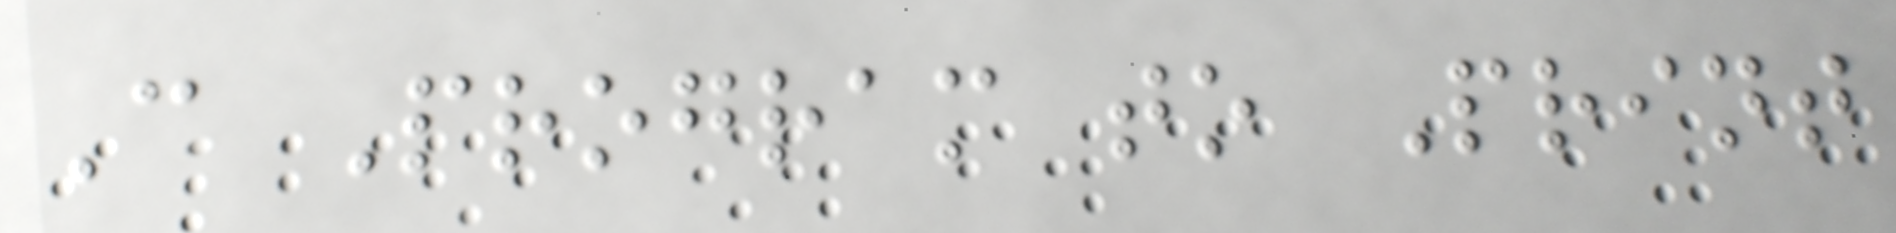C Program to Print
